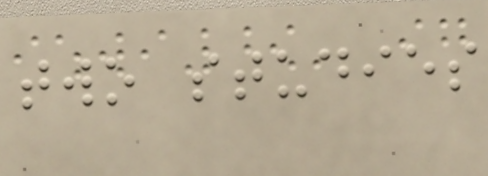two studies
